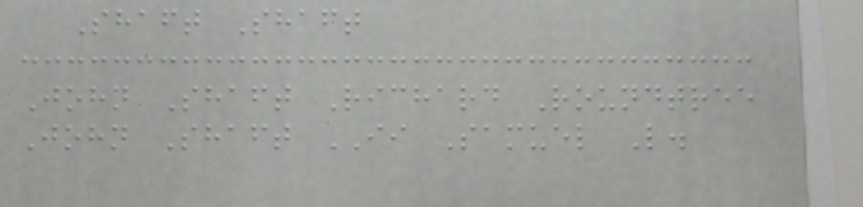Shaft Shaft
John Shaft Richard Roundtree
John Shaft II Samuel L.
